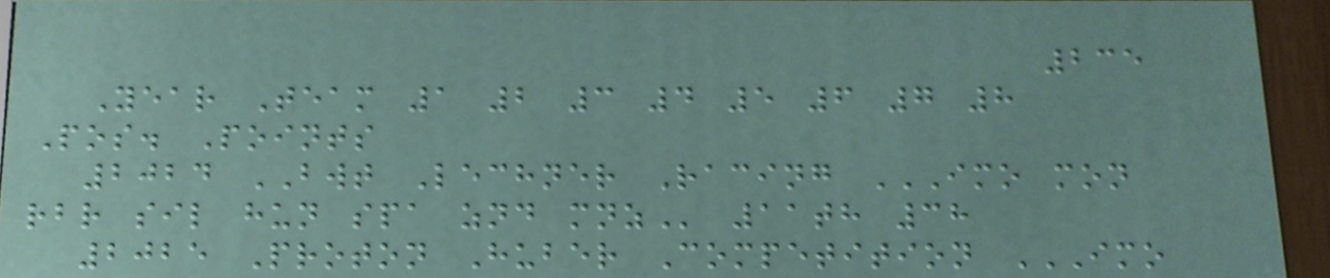235
Year Team 1 2 3 4 5 6 7 8
Pos. Points
2024 BWT Lechner Racing IMO MON
RBR SIL HUN SPA ZND MNZ 11th 38
2025 Proton Huber Competition IMO
